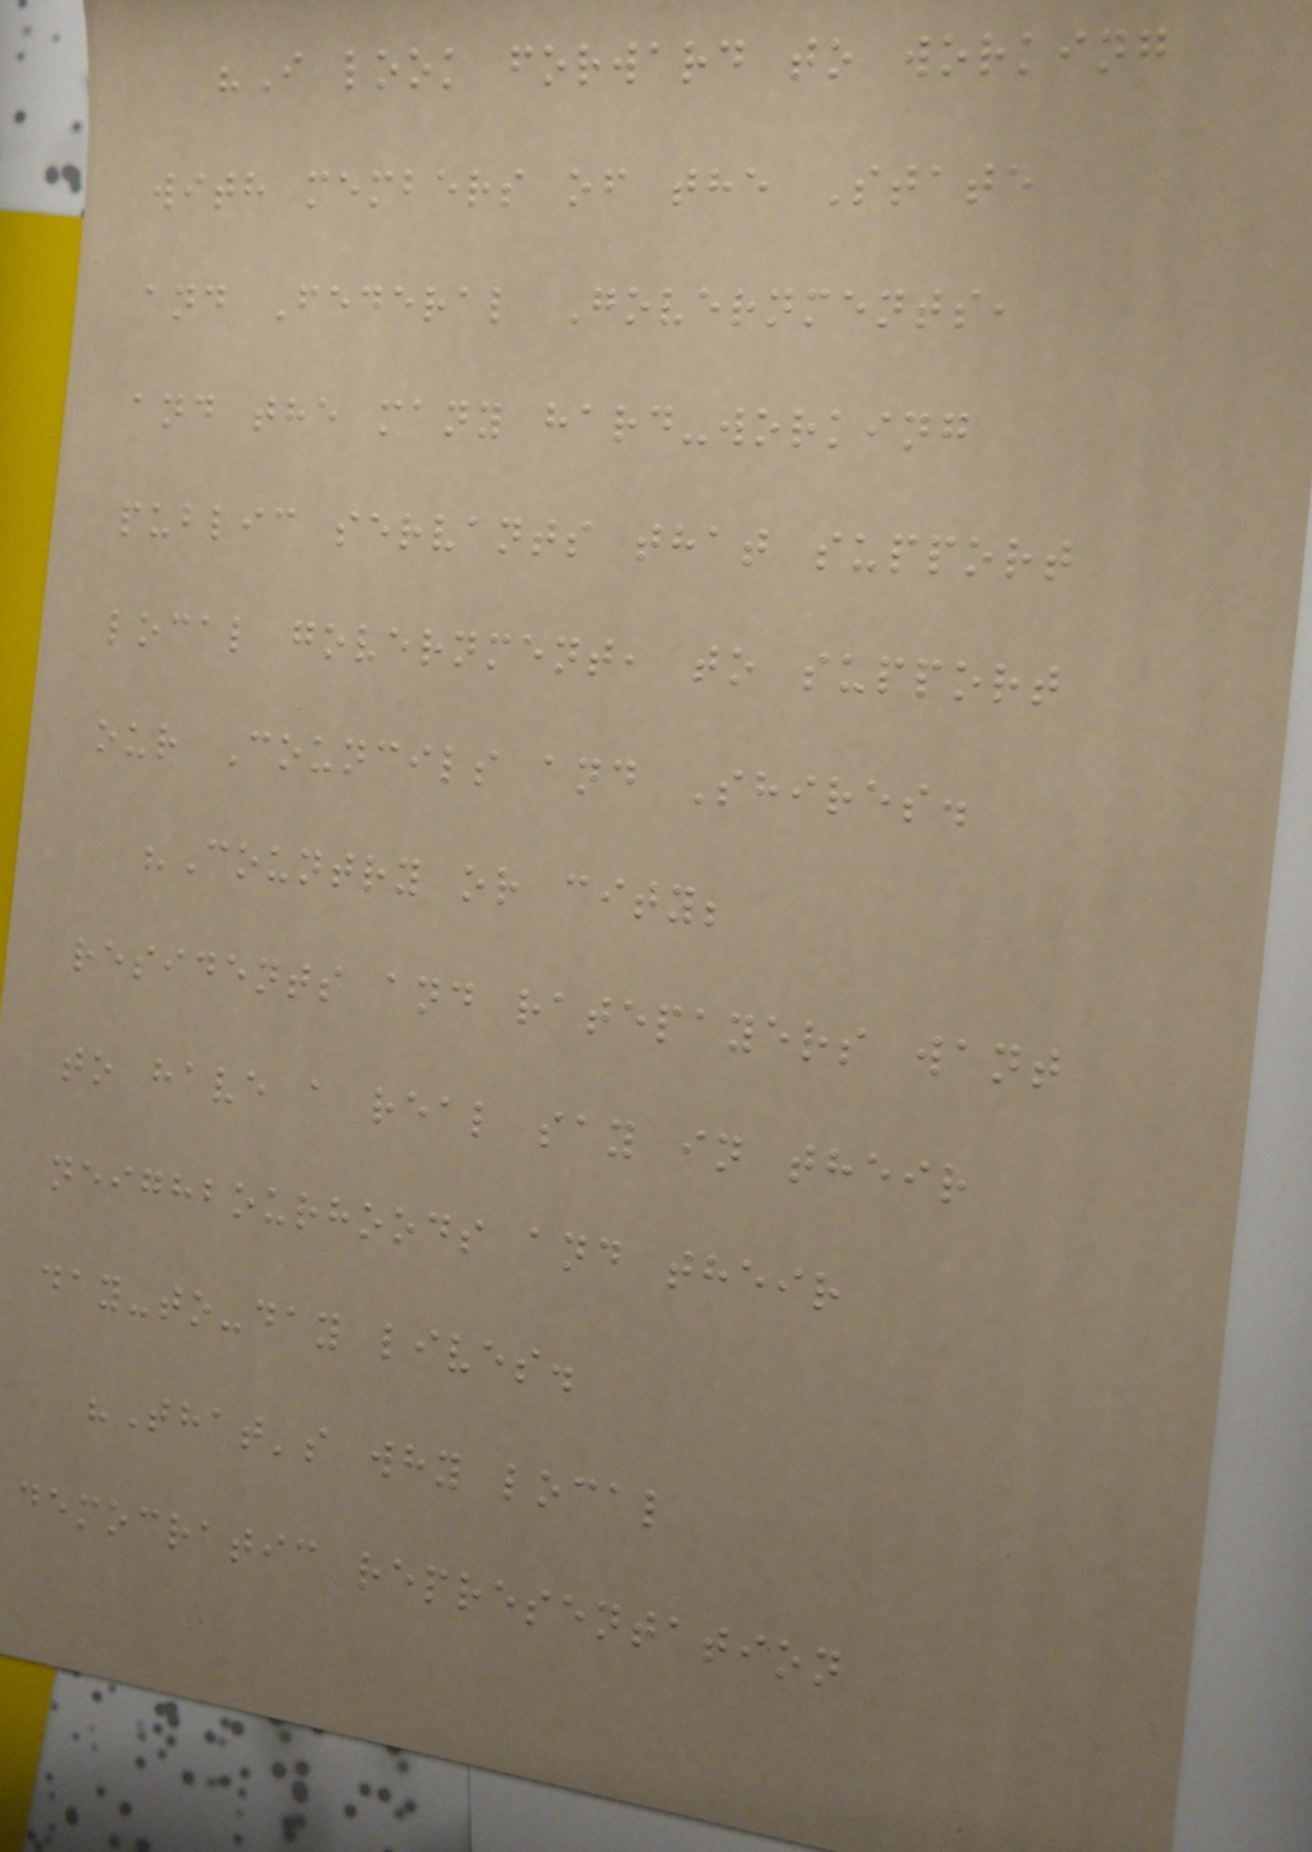"I look forward to working
with members of the State
and Federal Governments,
and the many hard-working
public servants that support
local government, to support
our Councils and Shires.
"Country or city;
residents and ratepayers want
to have a real say in their
neighbourhoods and their
day-to-day lives.
"That's why local
democratic representation
